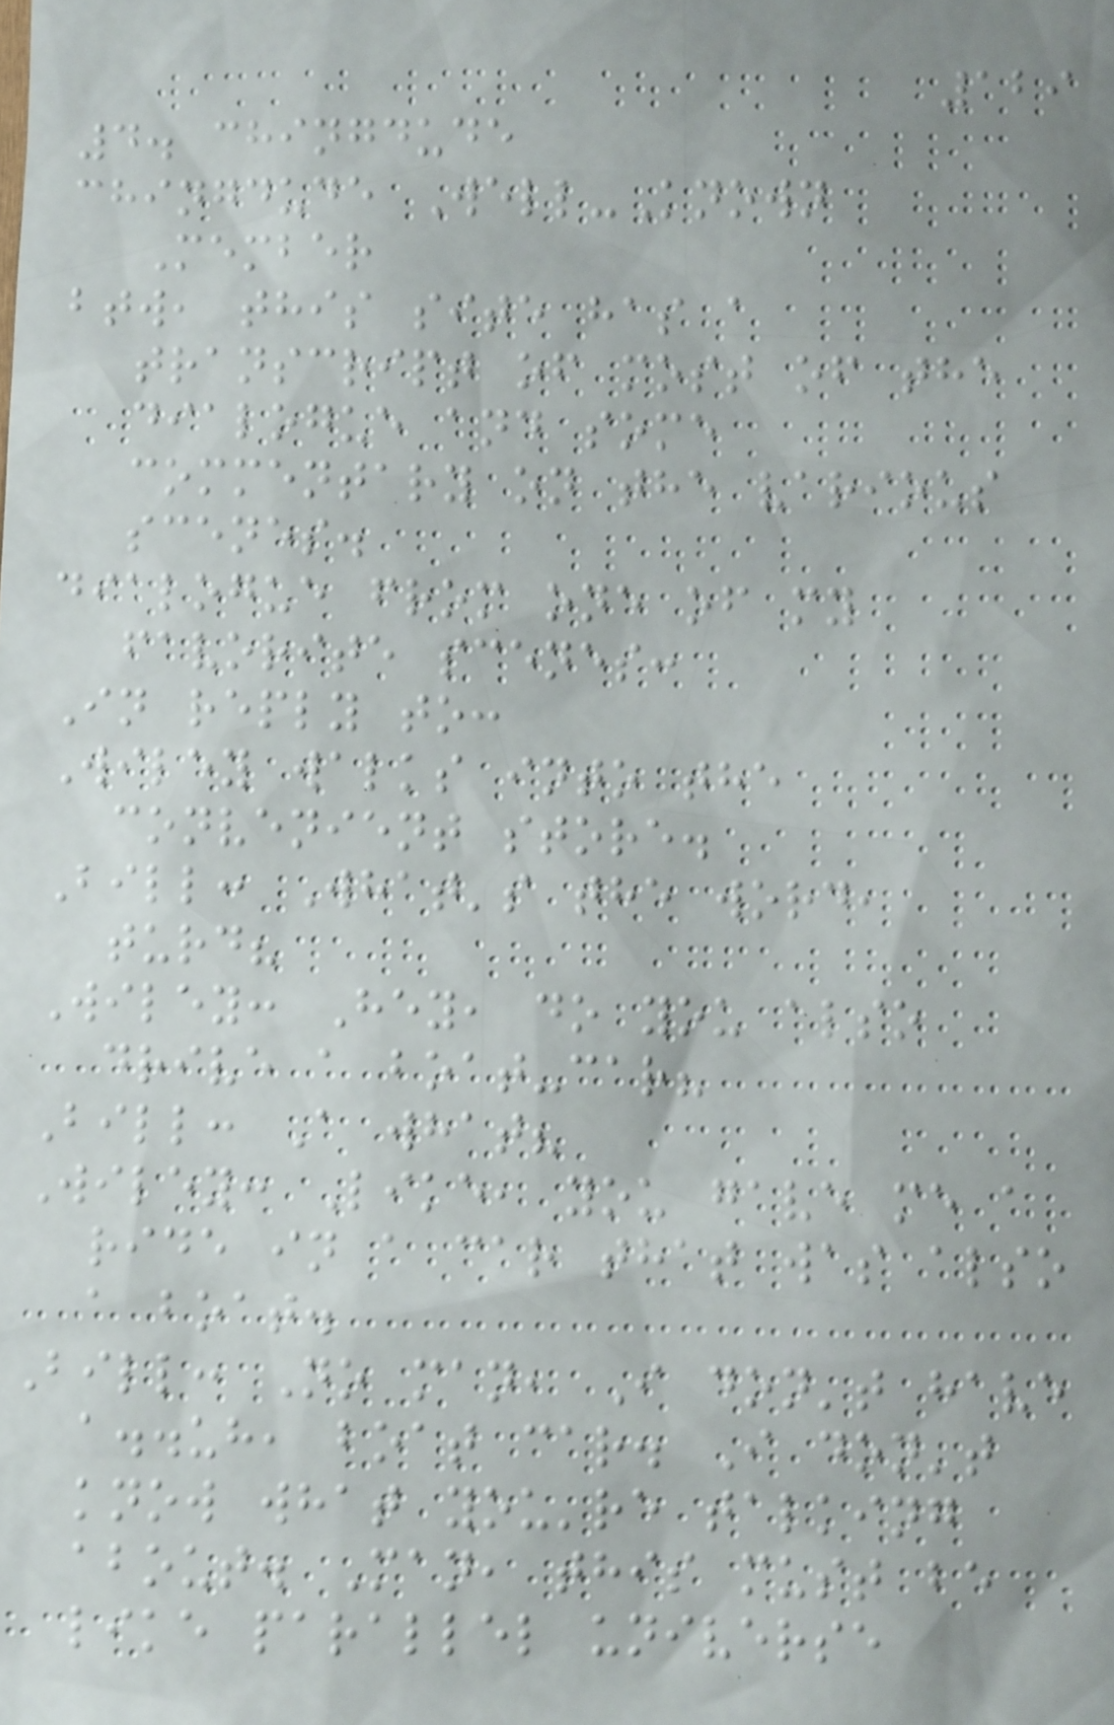129
4. chingdude
chingdude Well-Known
Member
btw, this site has a
transcript of most of the
dialogue and some
commentary on the various
scenes.
dialogue from one of my
favorite scenes:
In reply to:
Wiley walks into the
convenient store.
Bill: What's the word,
turd?
Wiley: Hey, do you also
drive a boat-car?
Bill: A what?
Wiley: Like, you gave me a
ride in a car that was also
a boat.
Bill: No man, I don't have
a..uh, boat car. I don't
know what you're talking
about. Man, this must be
like parallel universe
